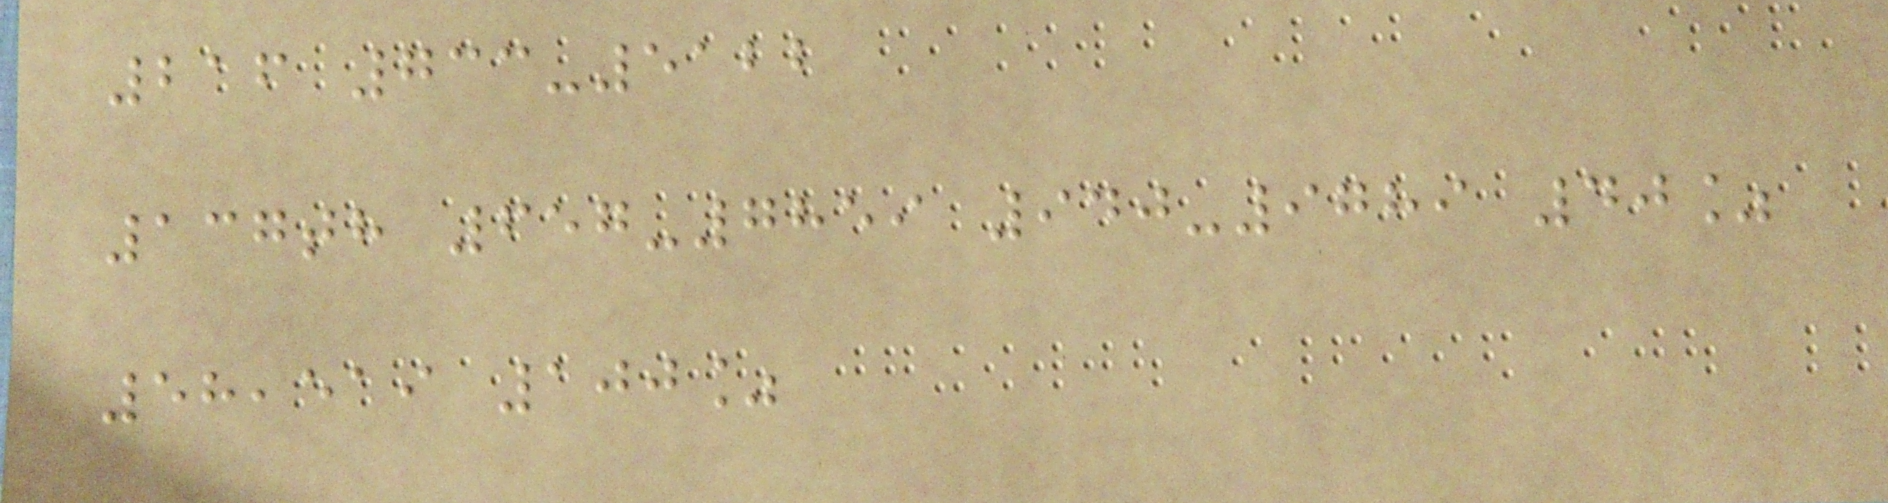216 733-5122
137th 657-7859 940-9789 40%
58,519 100%
